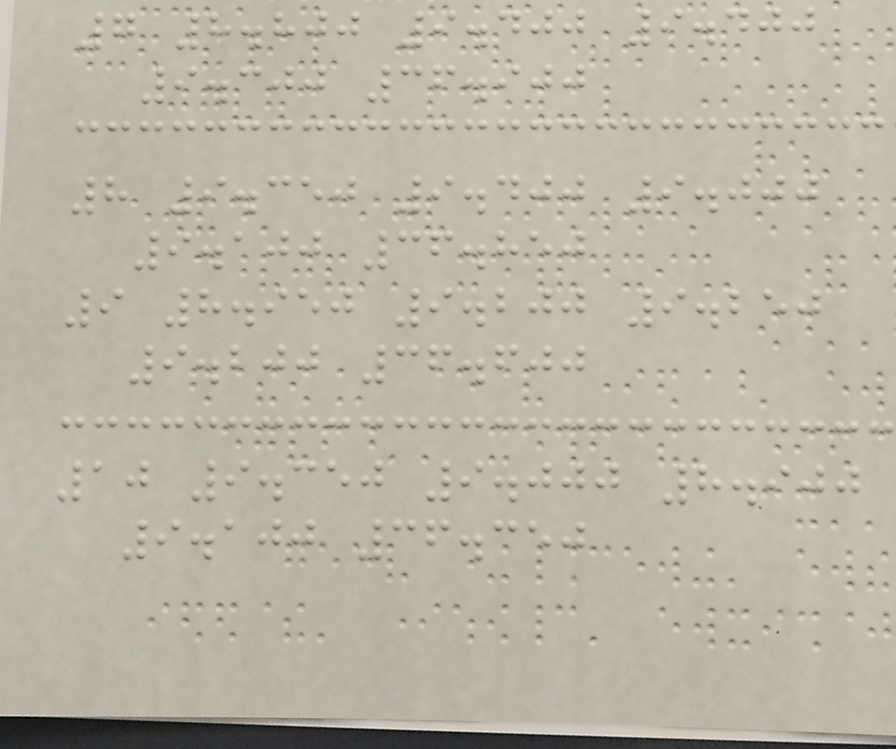7 8.800 9.400 9.400
9.300 36.900
8 9.350 9.400 9.000
9.100 36.850
9 8.950 9.200 9.250
9.200 36.600
10 9.350 9.000 8.900
9.100 36.350
